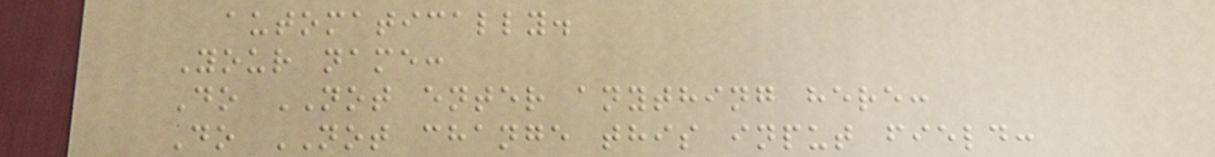automatically.
Your name:
Do NOT enter anything here:
Do NOT change this input field:
